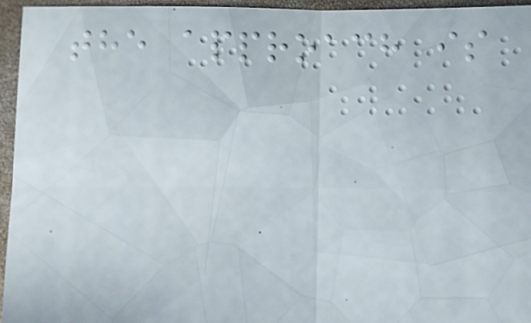the approach is
